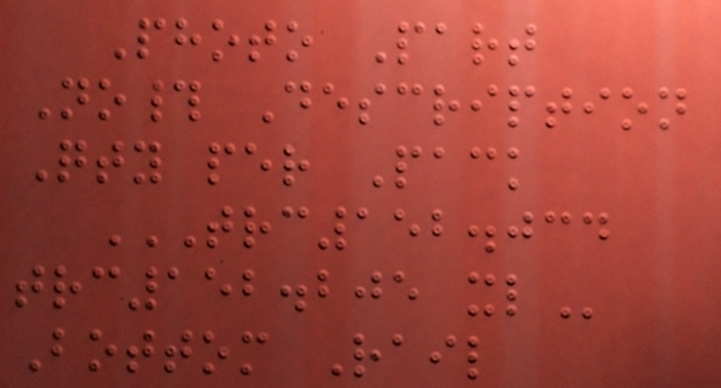Photo Part
No# Description
Qty per Pack
TRC152.034
TRC152.205 XL
Bottom Rail
